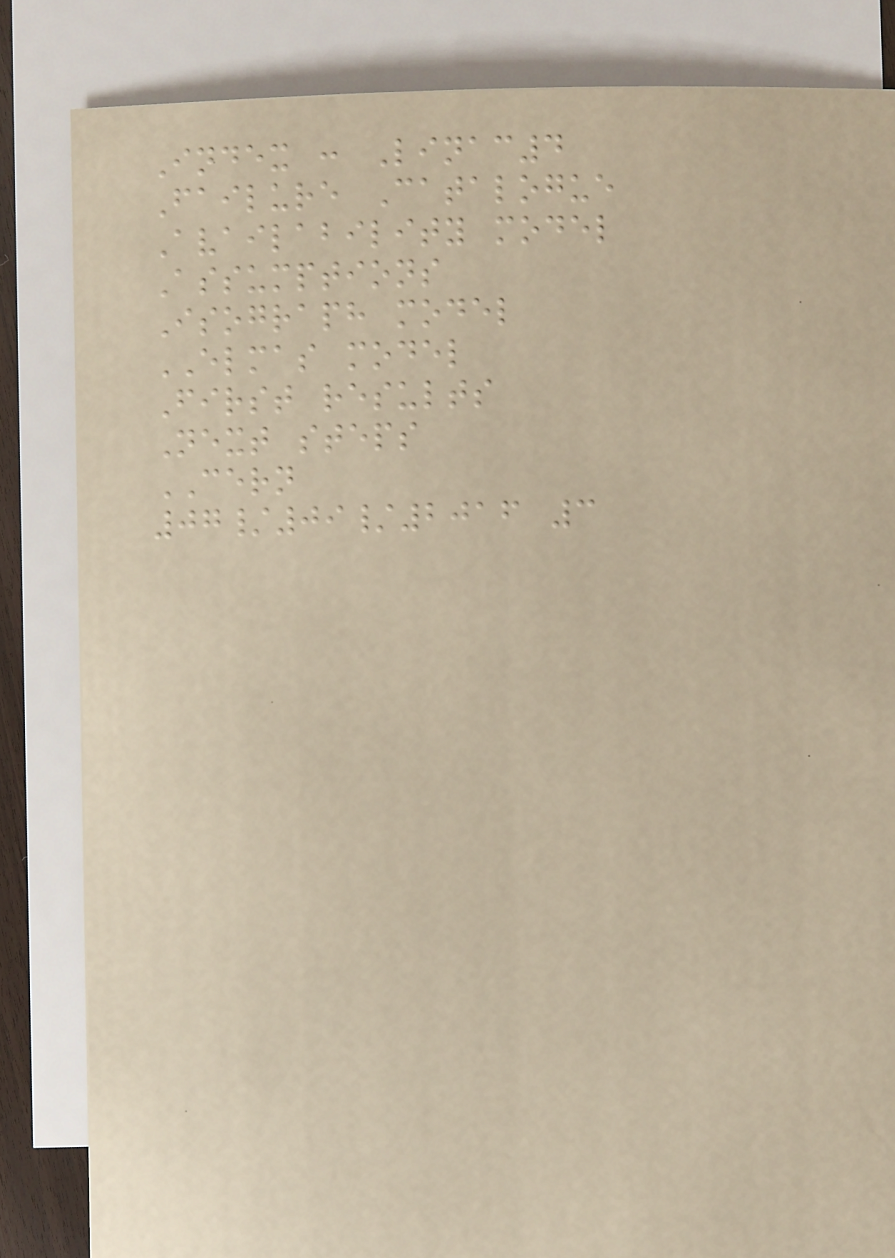Index : Linac4
Failure Catalogue
Availability model
Assumptions
Isograph model
ELMAS model
First results
Next steps
CERN
07/09/2016 3
